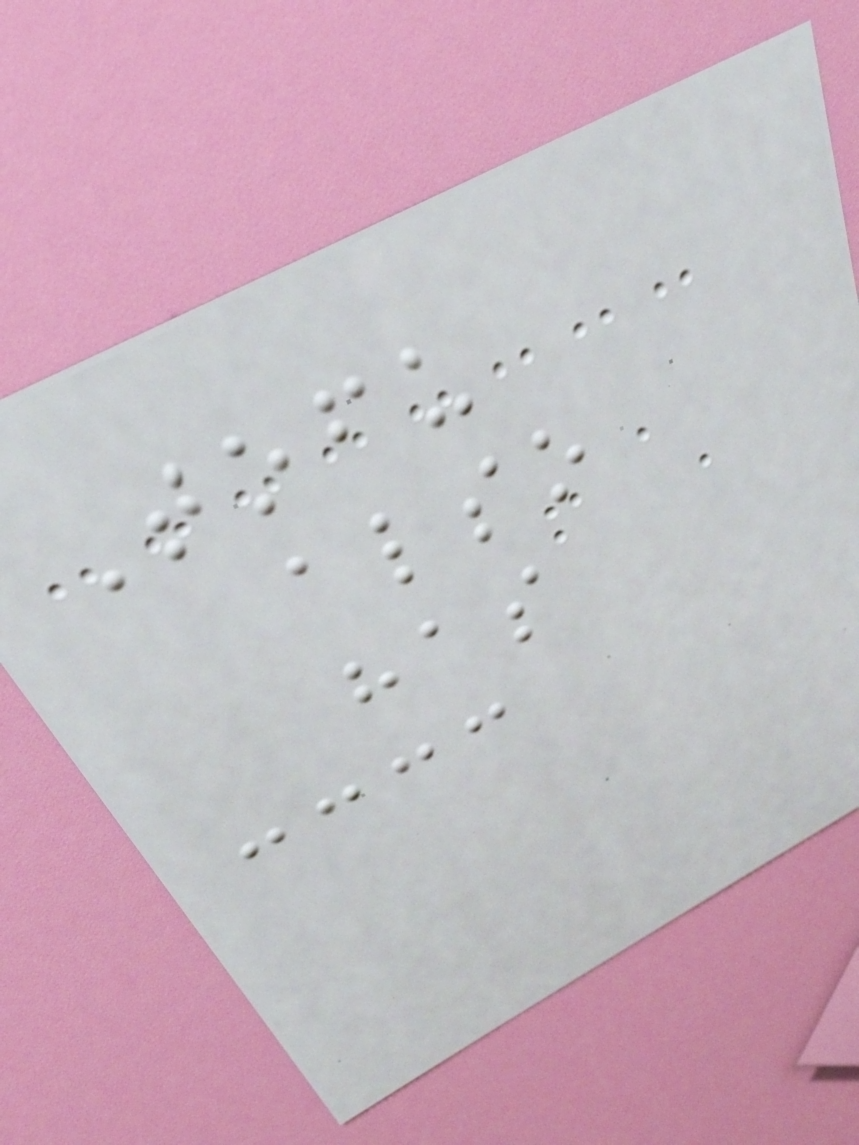Tofu
also
has
